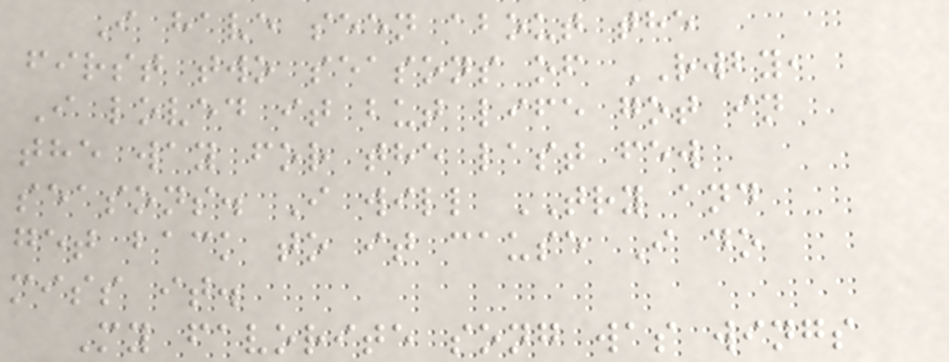I have seen about the
first two seasons of RWBY,
I loved it but life got in
the way for the last few
seasons. I will TRY and
get back to it cause I do
miss it.
My favorite song was wings
